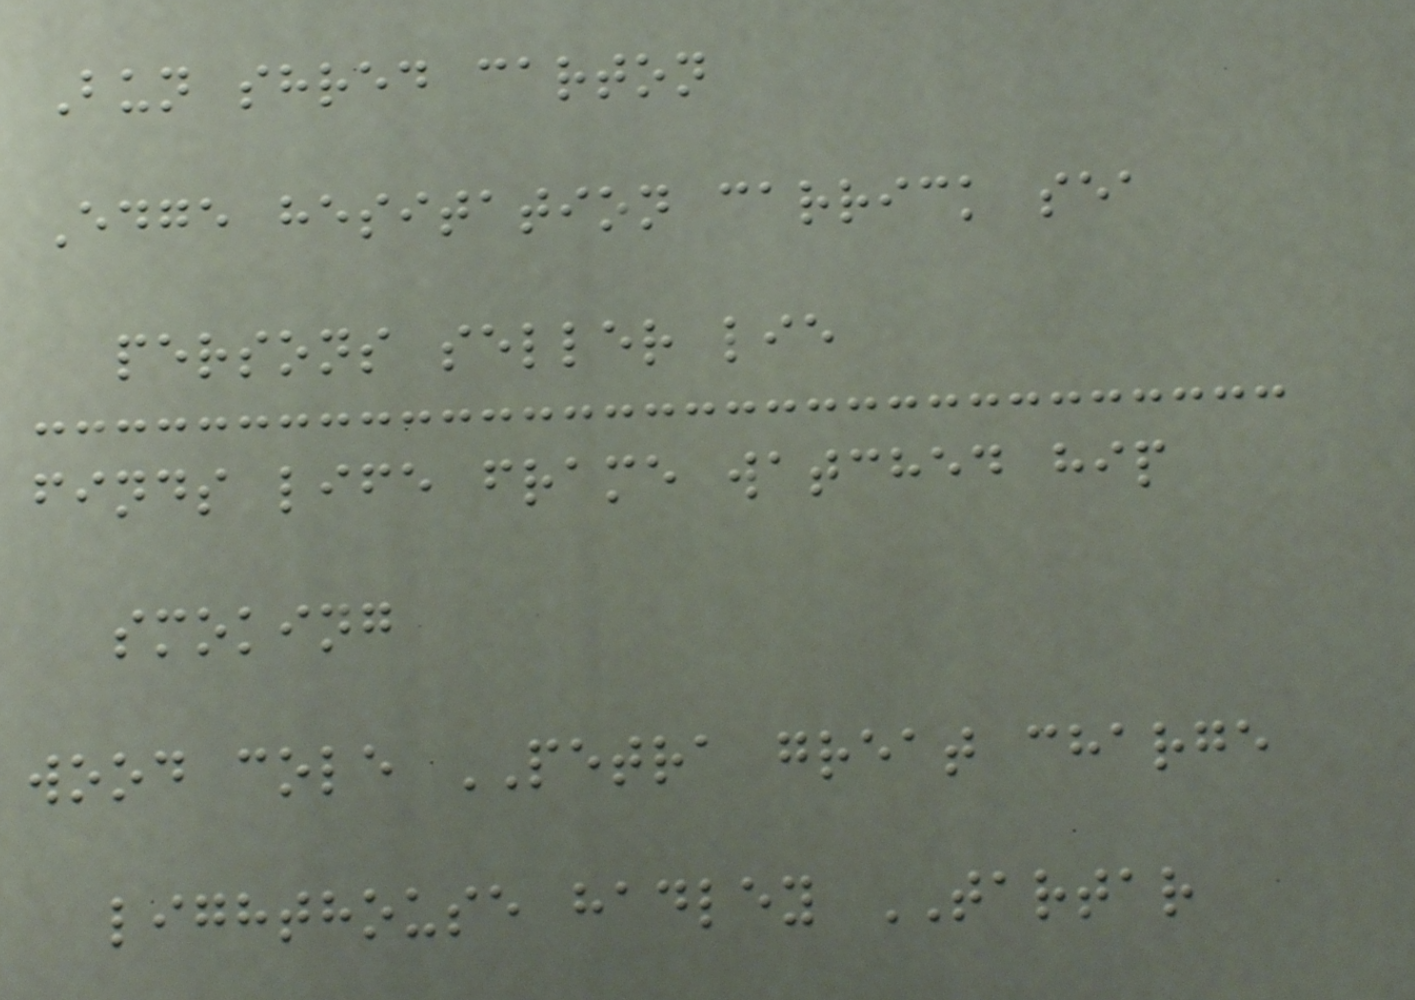Bun shred carton
Edge hesitation carrick sea
persons seller lie
finds life frame watched hip
smoking
wood cole PETRA great charge
lighthouse hadley TARTAR
